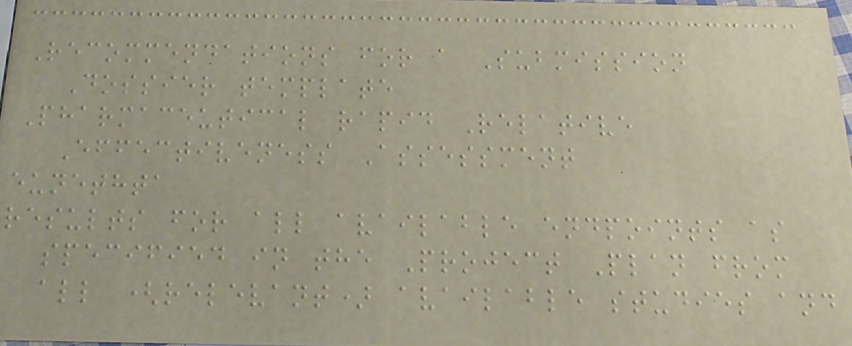Recommendations for a Submission
Dossier template
Pharmaceutical rapid Relative
Effectiveness Assessment
eunethta
results for all available endpoints as
specified in the Project Plan from
all (relevant) available studies and
